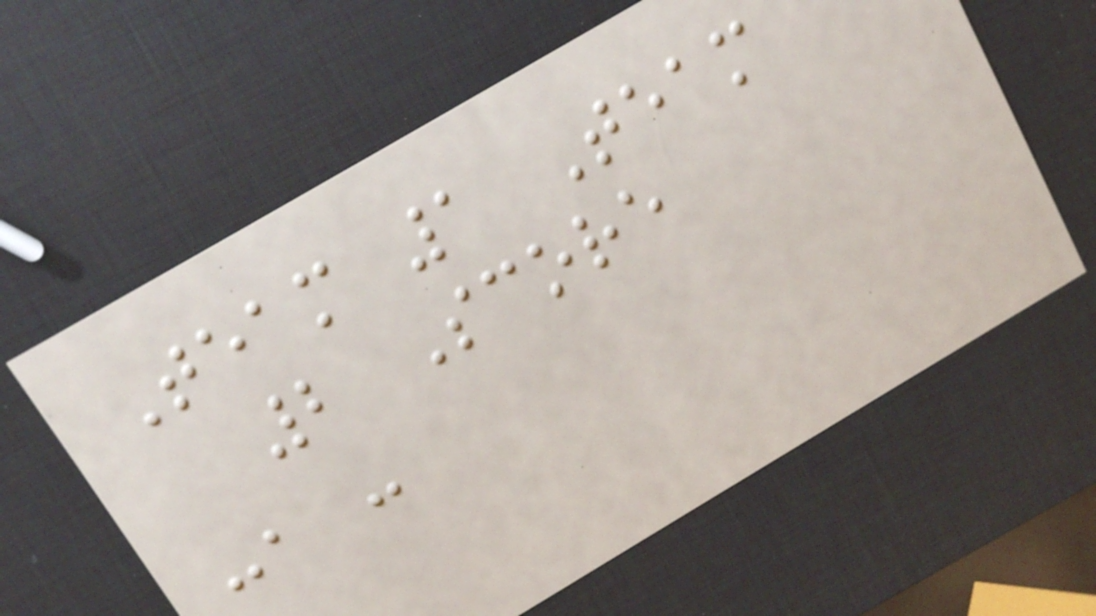Team 1 Team
2 Score
-, -
